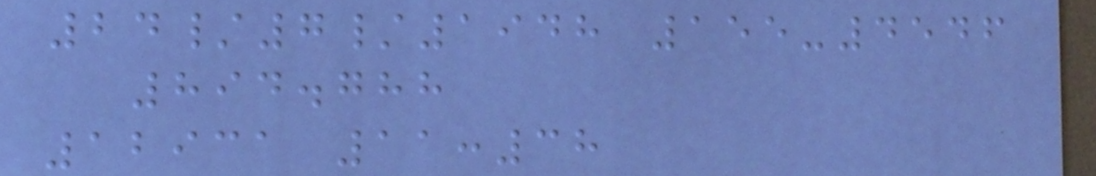24/7/1948 155-4546
894.788
12931 11:38
